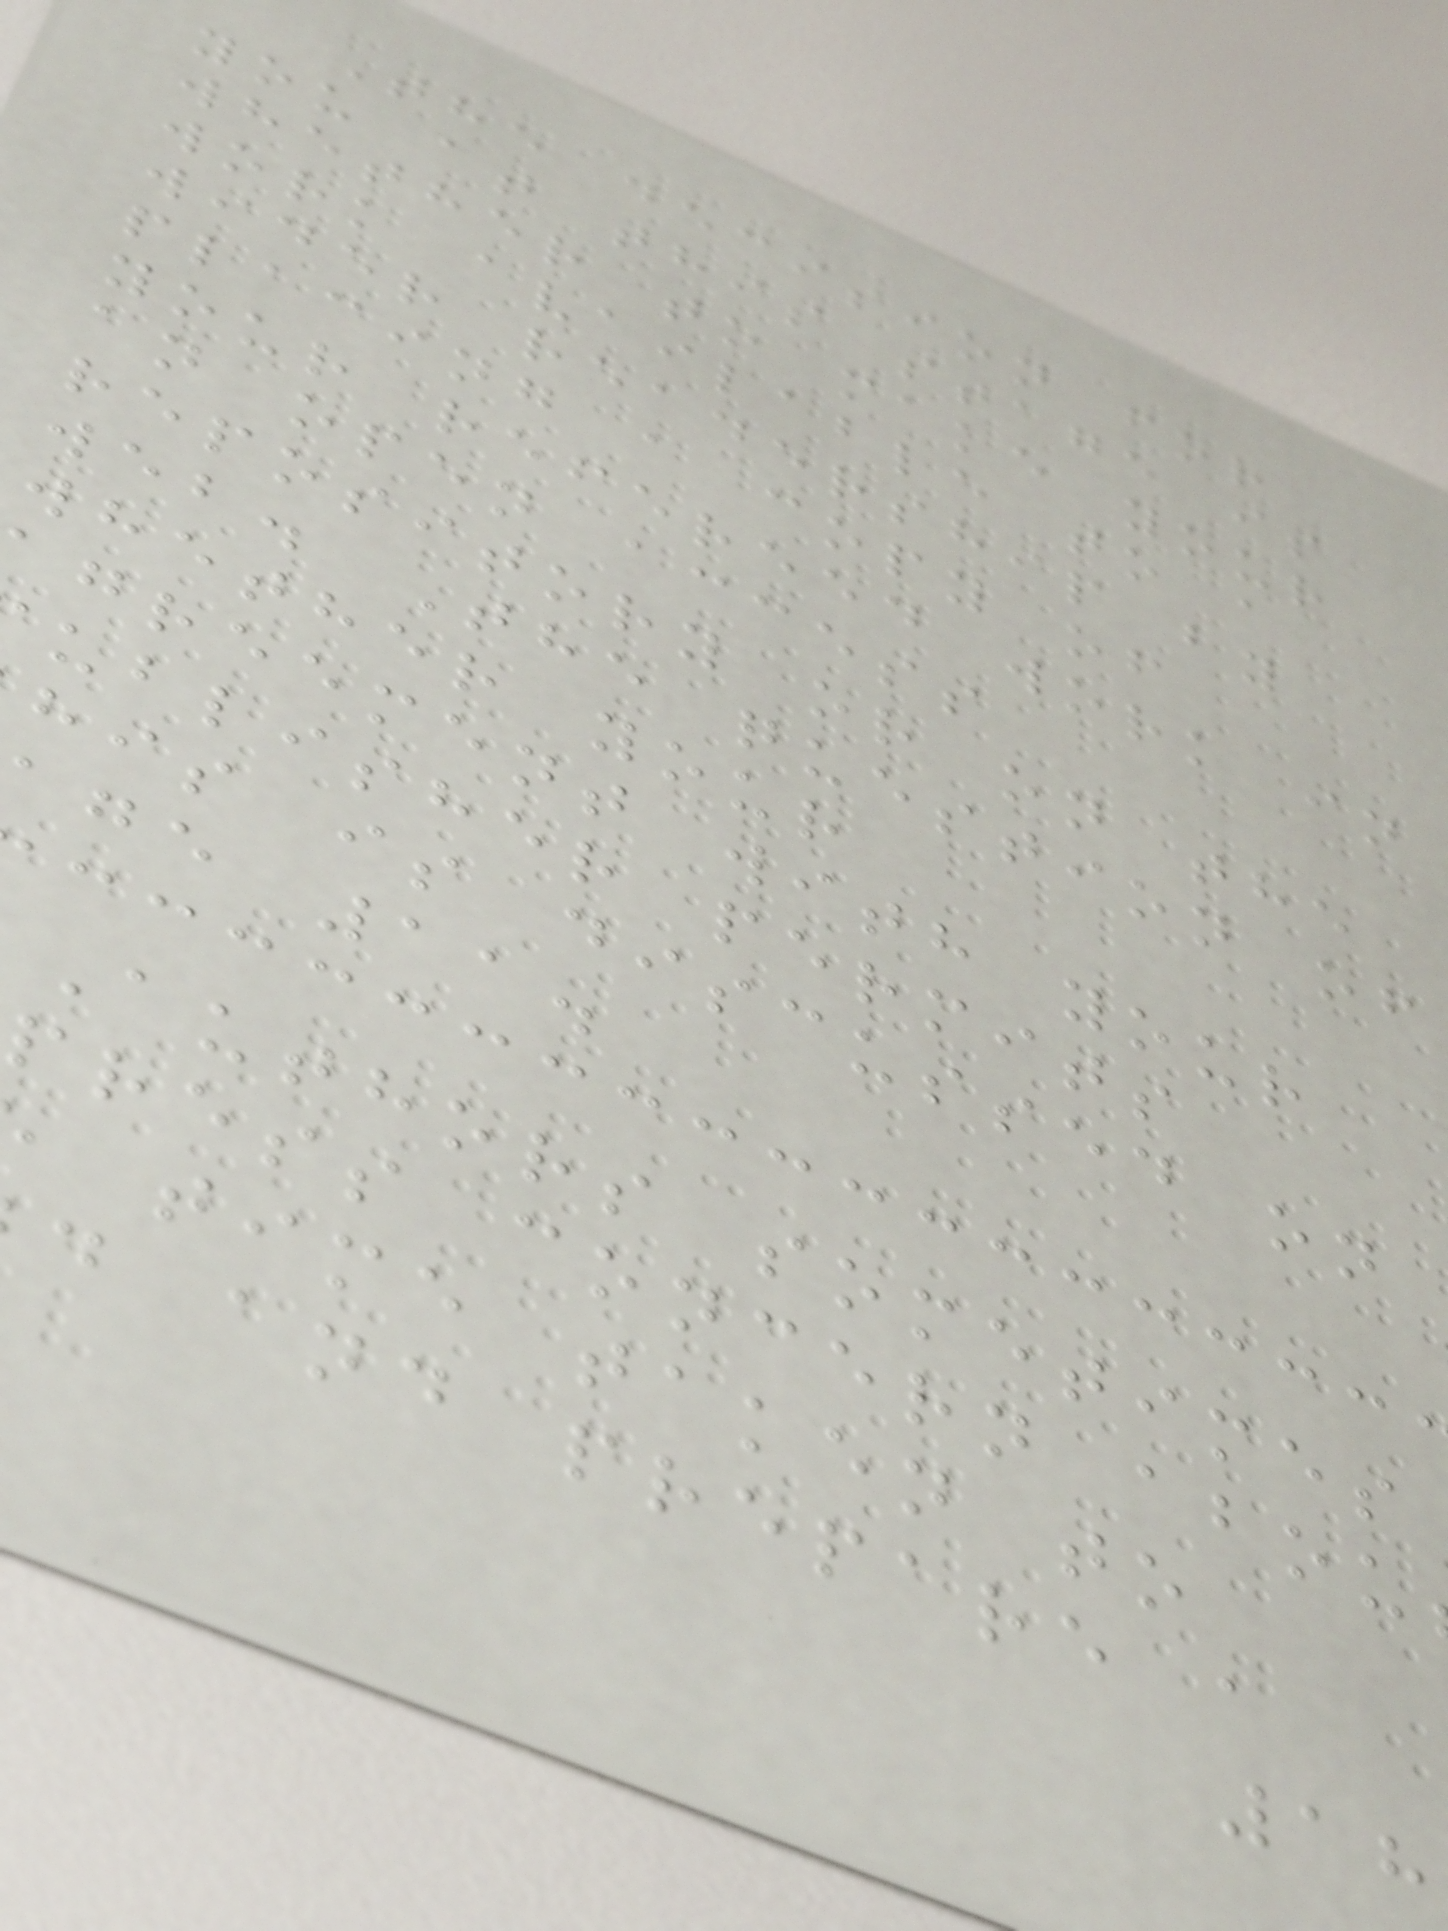The decision for
you at this stage is
whether to make your
work available to a
wider readership by
placing a copy of
your refereed work in
an open access
repository or on the
web. The question of
whether your
greement with your
ublisher permits
his is discussed on
ge 11.
Authors sometimes
press concern abou
time taken to
d and prepare a
